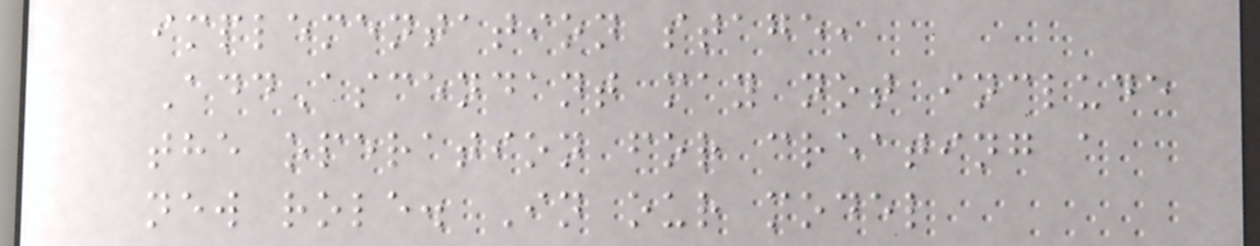implementation stage,
AddAscendant may not include
the operation for creating a
new role. In our model
